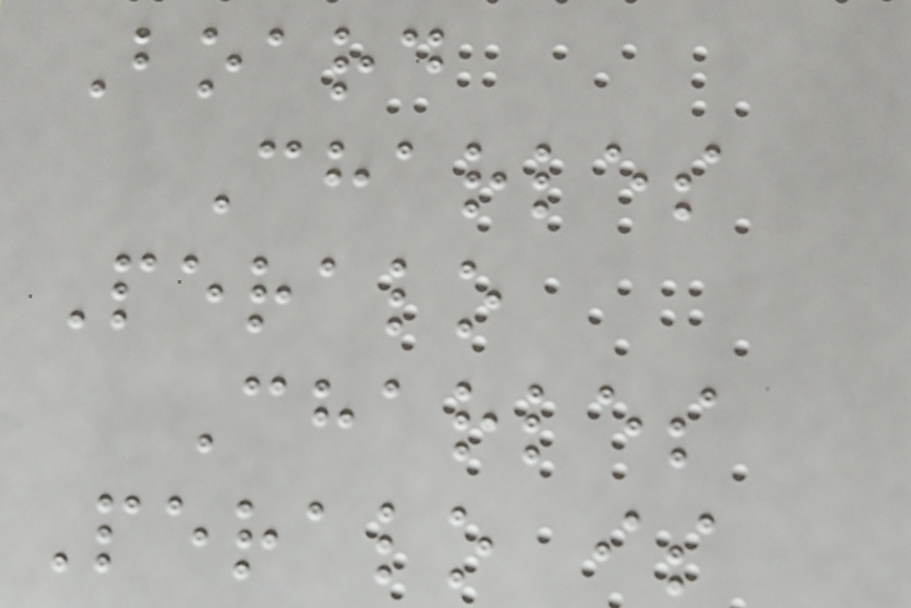Board
Charles
Peralo
Charles
Peralo is
